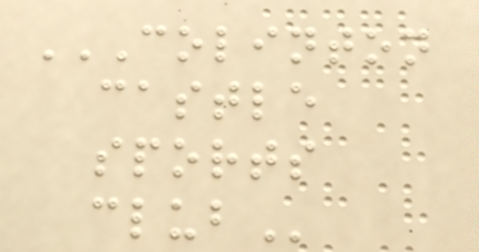COLINTON
CASTLE
SPORTS
CLUB
